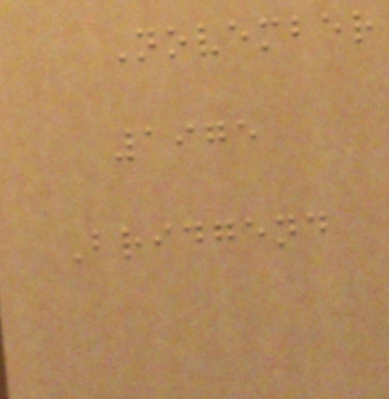November
1975
Bridgend
